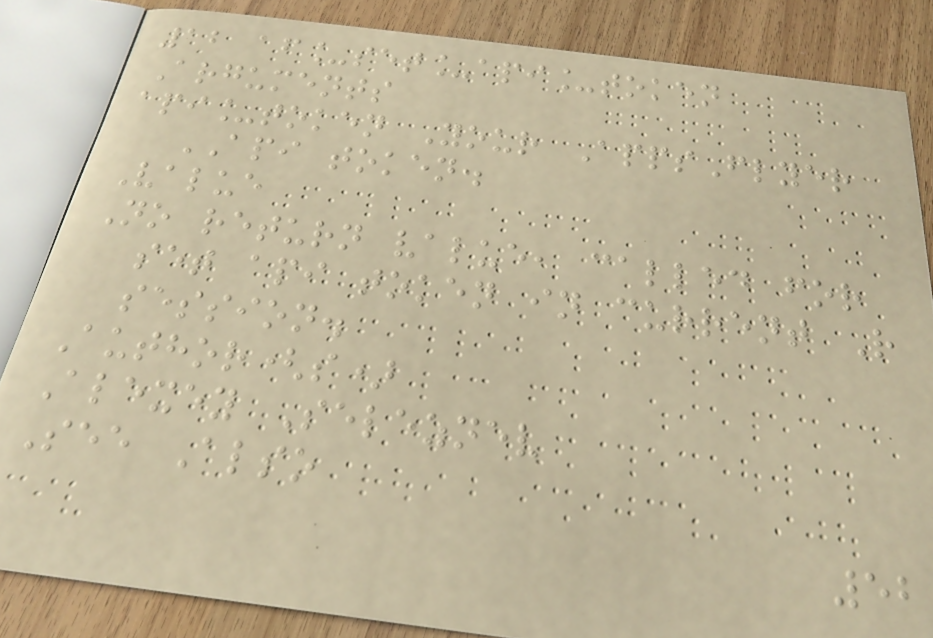12 af_set_api_token
Arguments
api_token Your AppsFlyer
API token.
Value
No return value, called for
set api token in current R
session.
Author(s)
Alexey Seleznev
See Also
52
